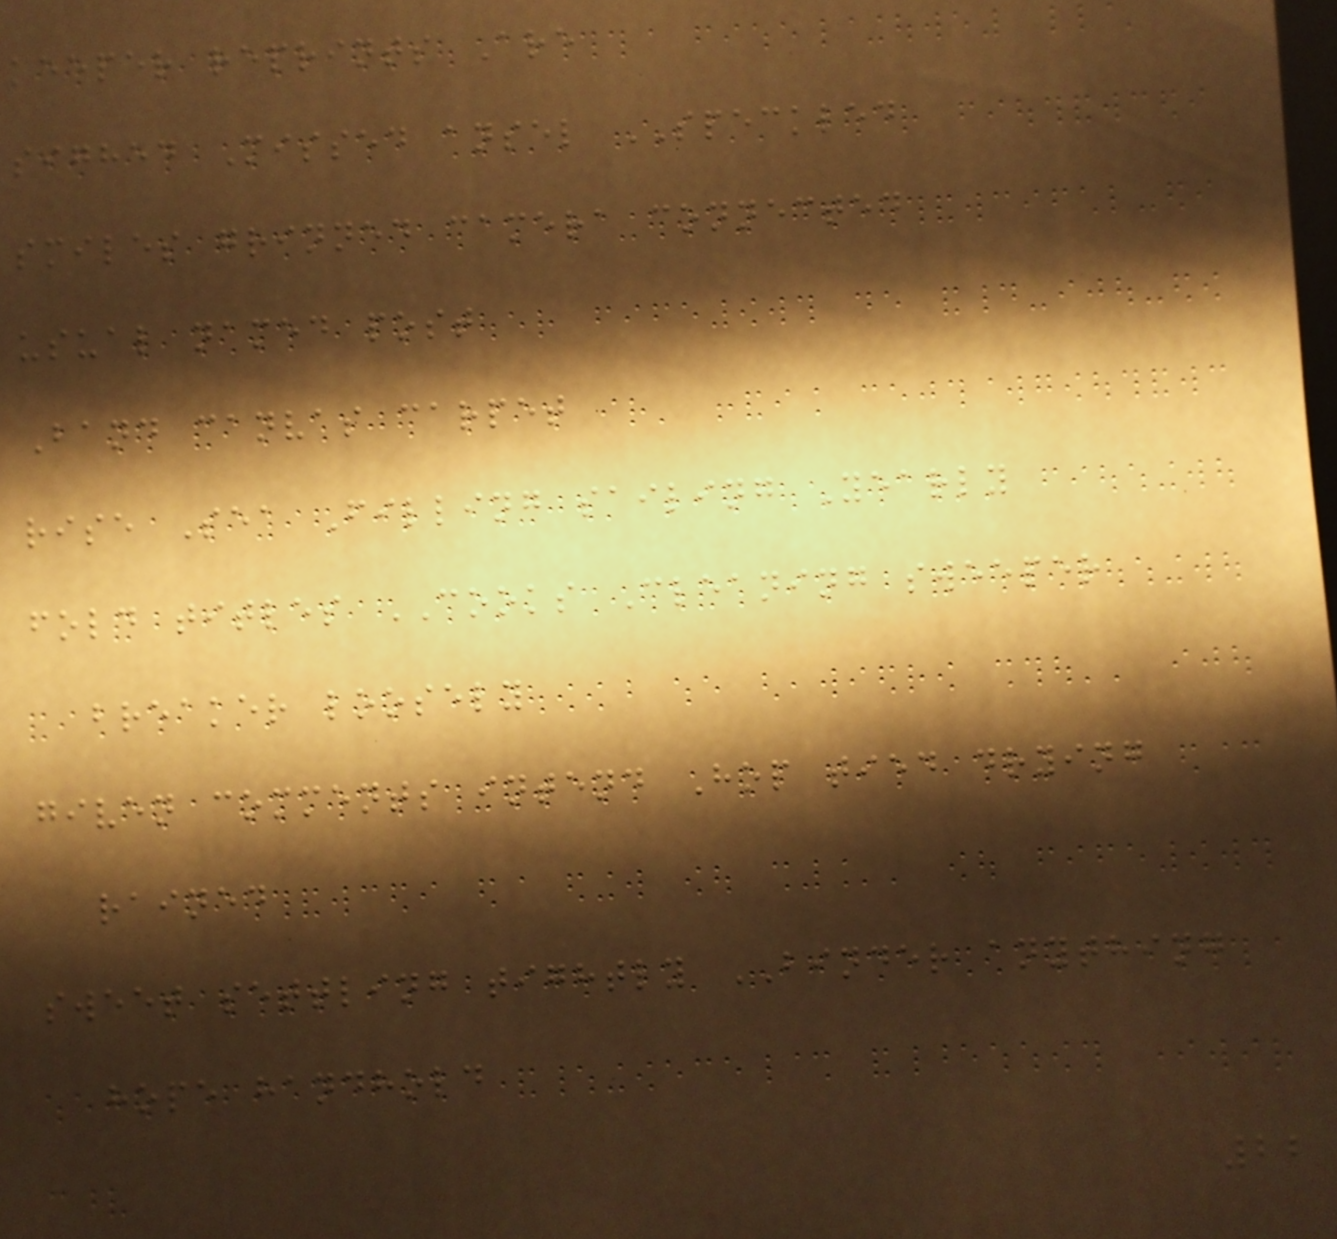keeper reprints Are
sighed Missed ansel SPECKLED
smiles grinned camera connected
usual named post
Band canvas carpet
rise Sea Filling sailing Yearly
fold titles COOKS Cleaning sweeper
breaker loosely
given comments intend Hop tied drying
rained
sweet settling tightly BINDER anything
hope handhold
22
